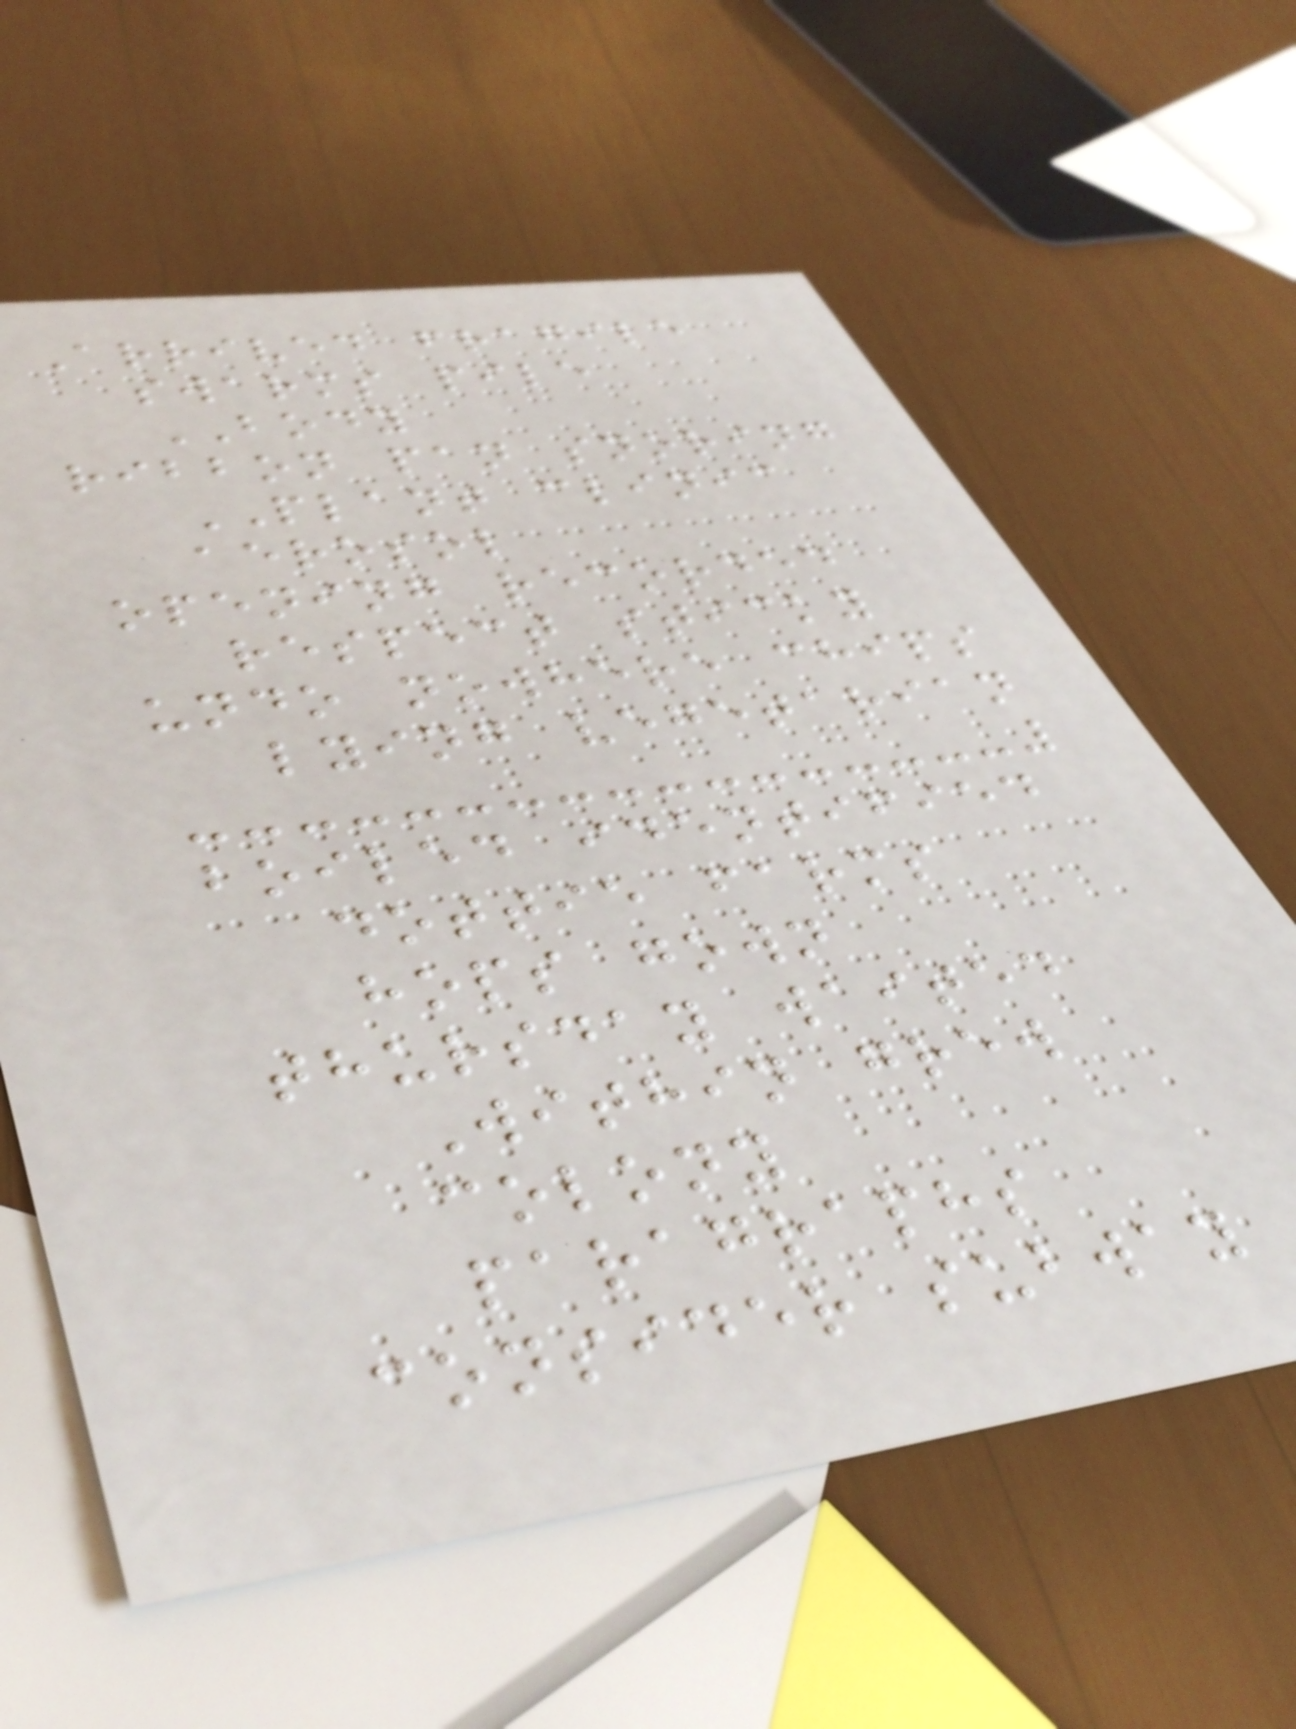Arrived fragile
swarms pile
BODY
ribbon pan snoring
PLANT clinic
aerosol
opening recorded
respect sticky
undo nowhere chips
lying vegetarian
boiled identified
dottie farms
hops gown
thursday waited
Within grew
colony
paragraphs
consider subway
